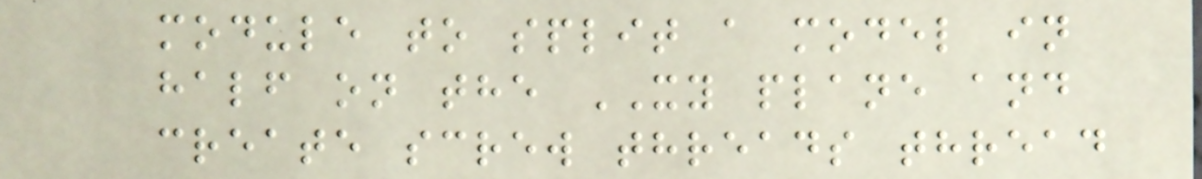module to split a model in
half on the XY plane and
create screw threads thread
